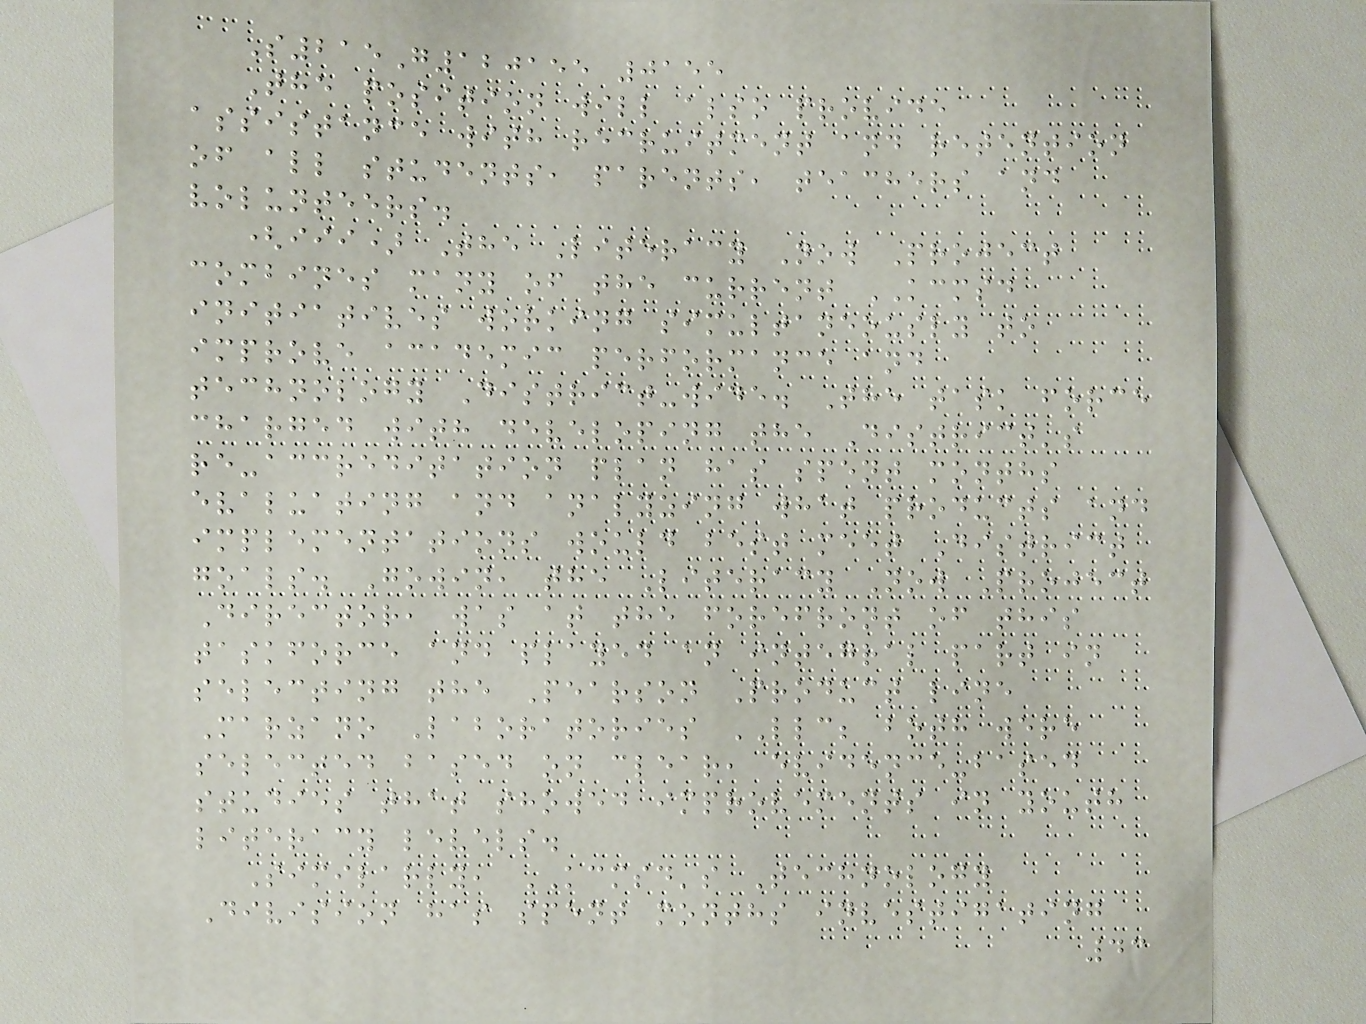S215G120155 0155
The position will also provide
assistance with recruitment and retention
of all students, parents, teachers and
volunteers.
(iii) The Literacy Now Project
combines many of the current KCMSD
initiatives working simultaneously to
improve academic performance and
technology District-wide. The task force
charged with developing the District's
re-accreditation plan has spent months
evaluating and analyzing what products and
implementations would best meet District
goals. Gowin, the Literacy Now Project
Director, was at the forefront of this
taskforce and played an integral part in
selecting the Pearson Product line
Marzano Laboratories LLC; both were
selected based on clear, evidence-based
studies that showed improvements in youth
literacy levels.
Similarly, KCMSD's Technology
Division has spent months investigating
43
